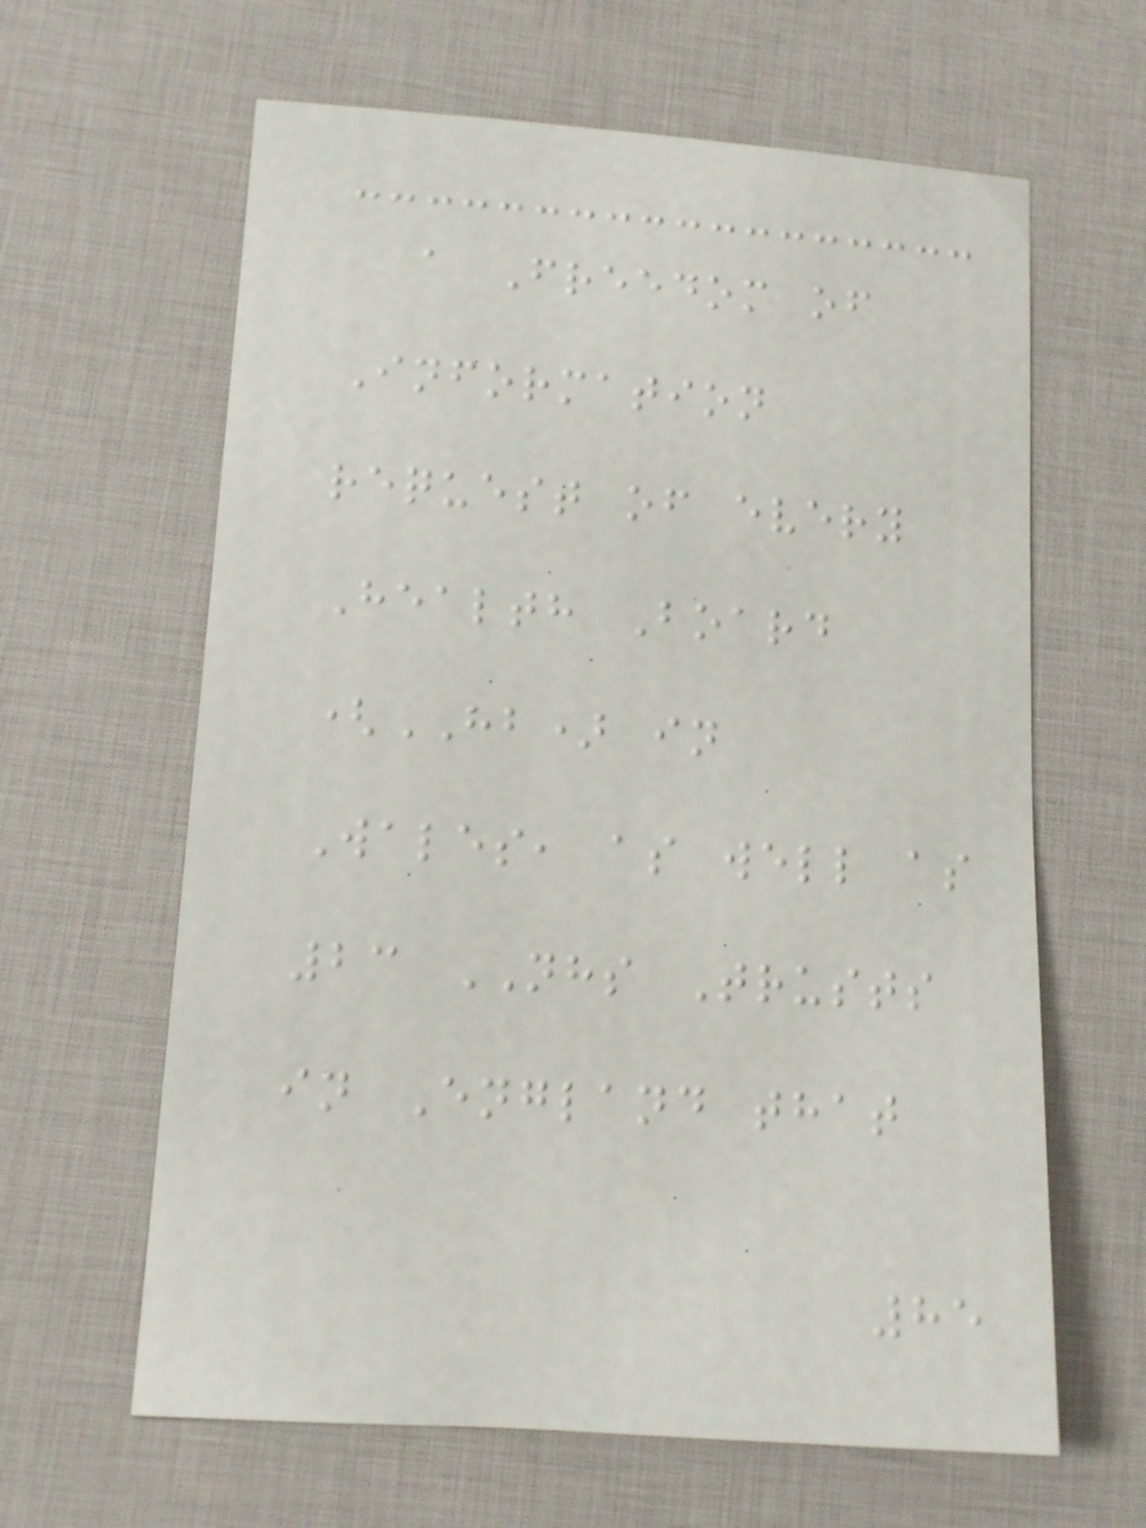a Freedom of
Information
request of every
Health Board
(HB) in
Wales, as well as
23 NHS Trusts
in England that
85
